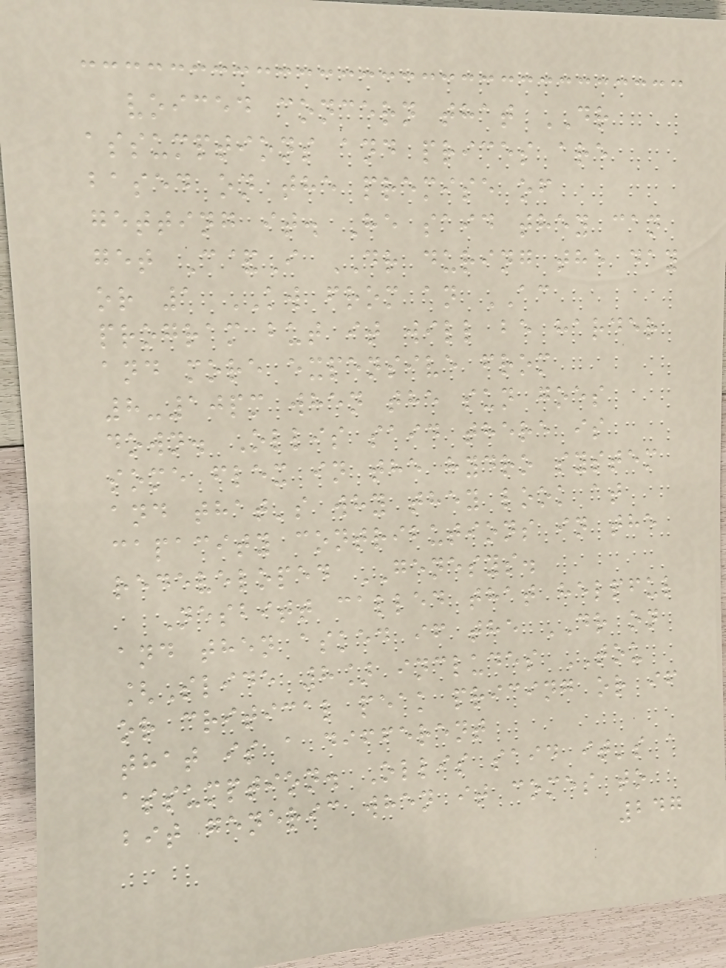voiced concern that DR
assumptions and prices are
based on the premise of
getting it. He said they can
get C&I DR during the day
or 1 KW from an AC
program but it will be harder
and more expensive from
8-10pm when the sun goes
down. Ollis said there is
some flex in the hydro system
and that's why they look at
capacity contributions in the
redeveloped GENESYS.
Nesbitt called that helpful
and then asked if the DR on
[Slide 8] includes TOU
or critical peak pricing or if
that is a different
assumption. Ollis said it's a
bit generic when it comes to
247
